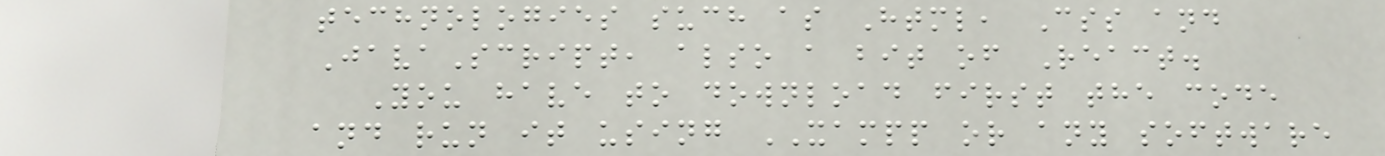technologies such as Html, Css and
JavaScript, also a bit of React.
You have to download first the code
and run it using XAMPP or any software
